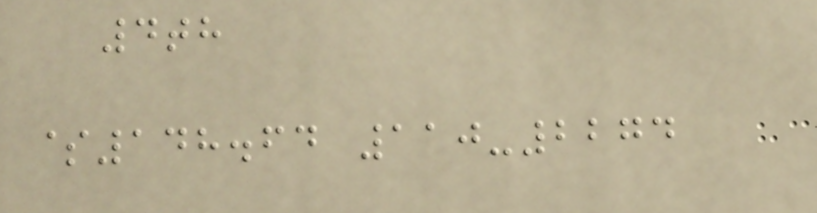4th
$148.64 110-2274
